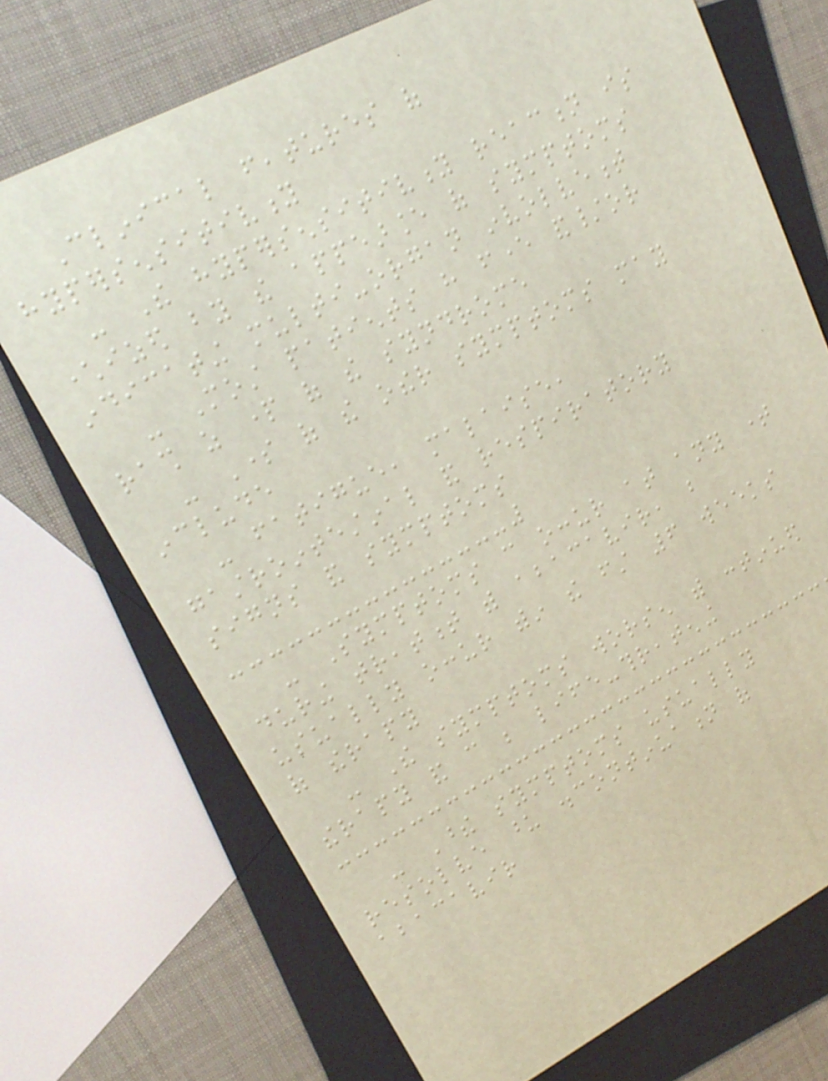Clinical features of
hypersensitivity
- The hypersensitivity reaction is
characterized by the appearance of symptoms
indicating multi-organ involvement
- Most patients have fever and/or
rash as part of the syndrome
- Some of the other symptoms may
include
- fatigue, malaise,
gastrointestinal and respiratory
signs and symptoms
- Symptoms can occur at any time
during treatment with abacavir, but
usually occur within the first 6 weeks
of therapy
- The symptoms worsen with continued
therapy and can be life-threatening
- These symptoms usually
resolve upon discontinuation of
abacavir
